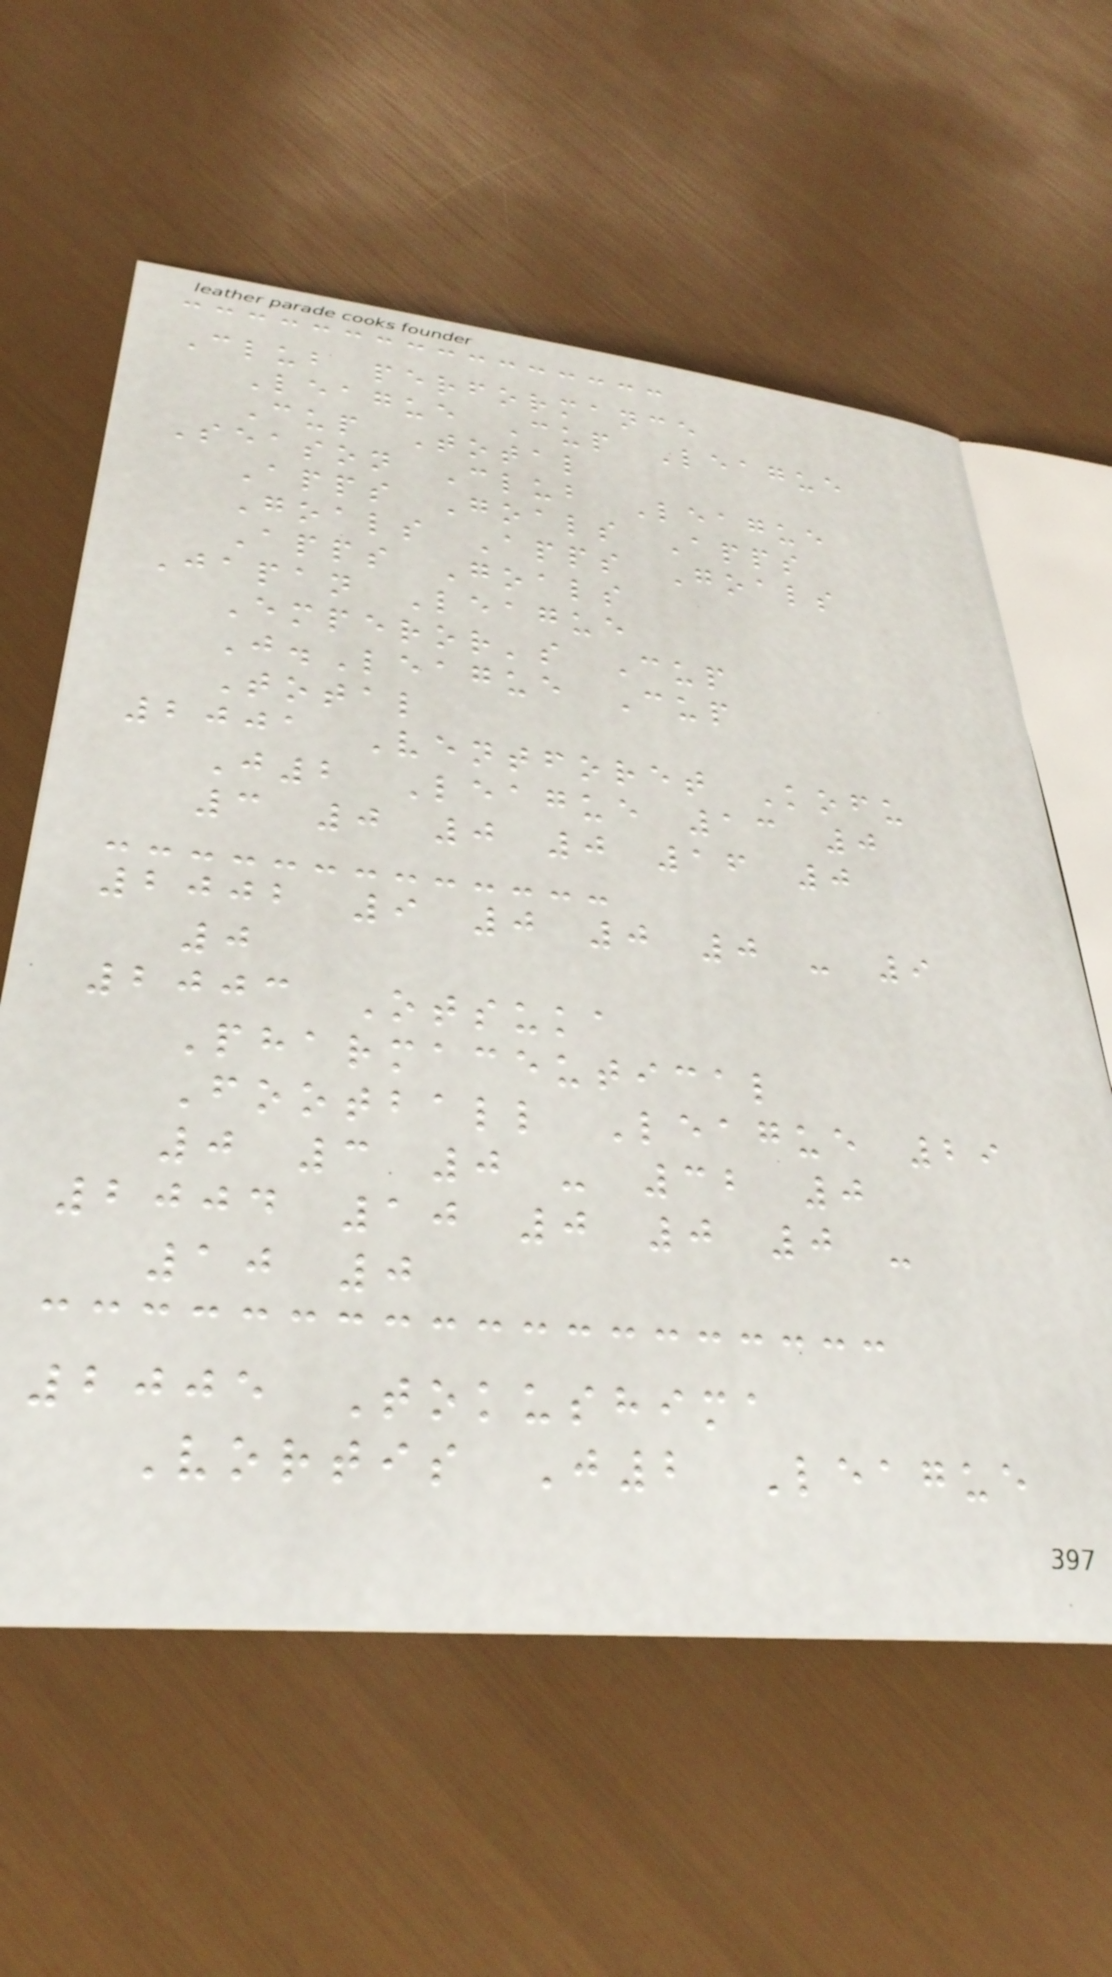Club performance
League Cup League
Cup Total
Season Club League
Apps Goals Apps
Goals Apps Goals
Apps Goals
Japan League
Emperor's Cup
J.League Cup
Total
2001 Ventforet Kofu
J2 League 13 0
3 0 0 0 16 0
2002 9 0 0 0 - 9
0
2003 Otsuka
Pharmaceutical
Football League 29
0 3 0 - 32 0
2004 10 0 0 0 -
10 0
2005 Tokushima
Vortis J2 League
